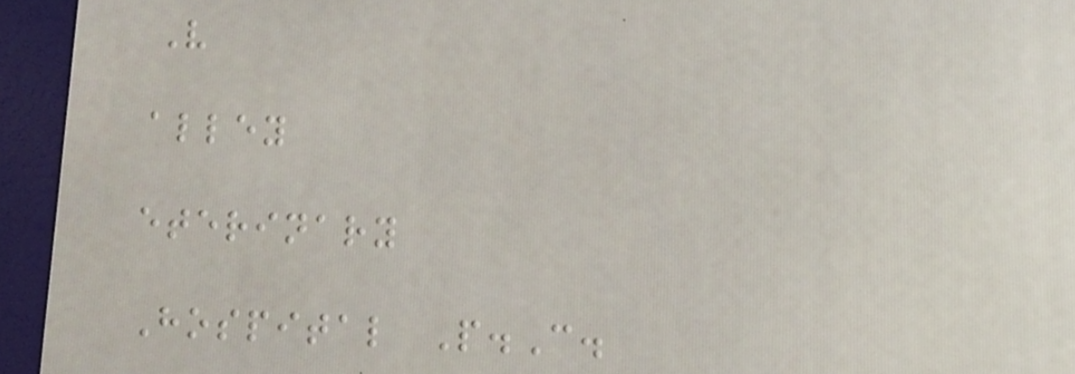V
alley
eterinary
Hospital P.C.
